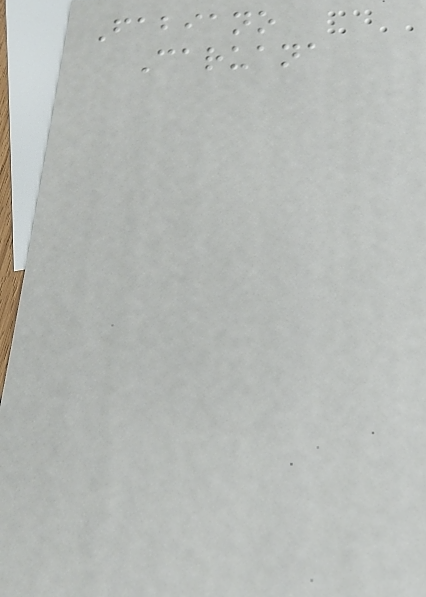Fabiano
Caruana
